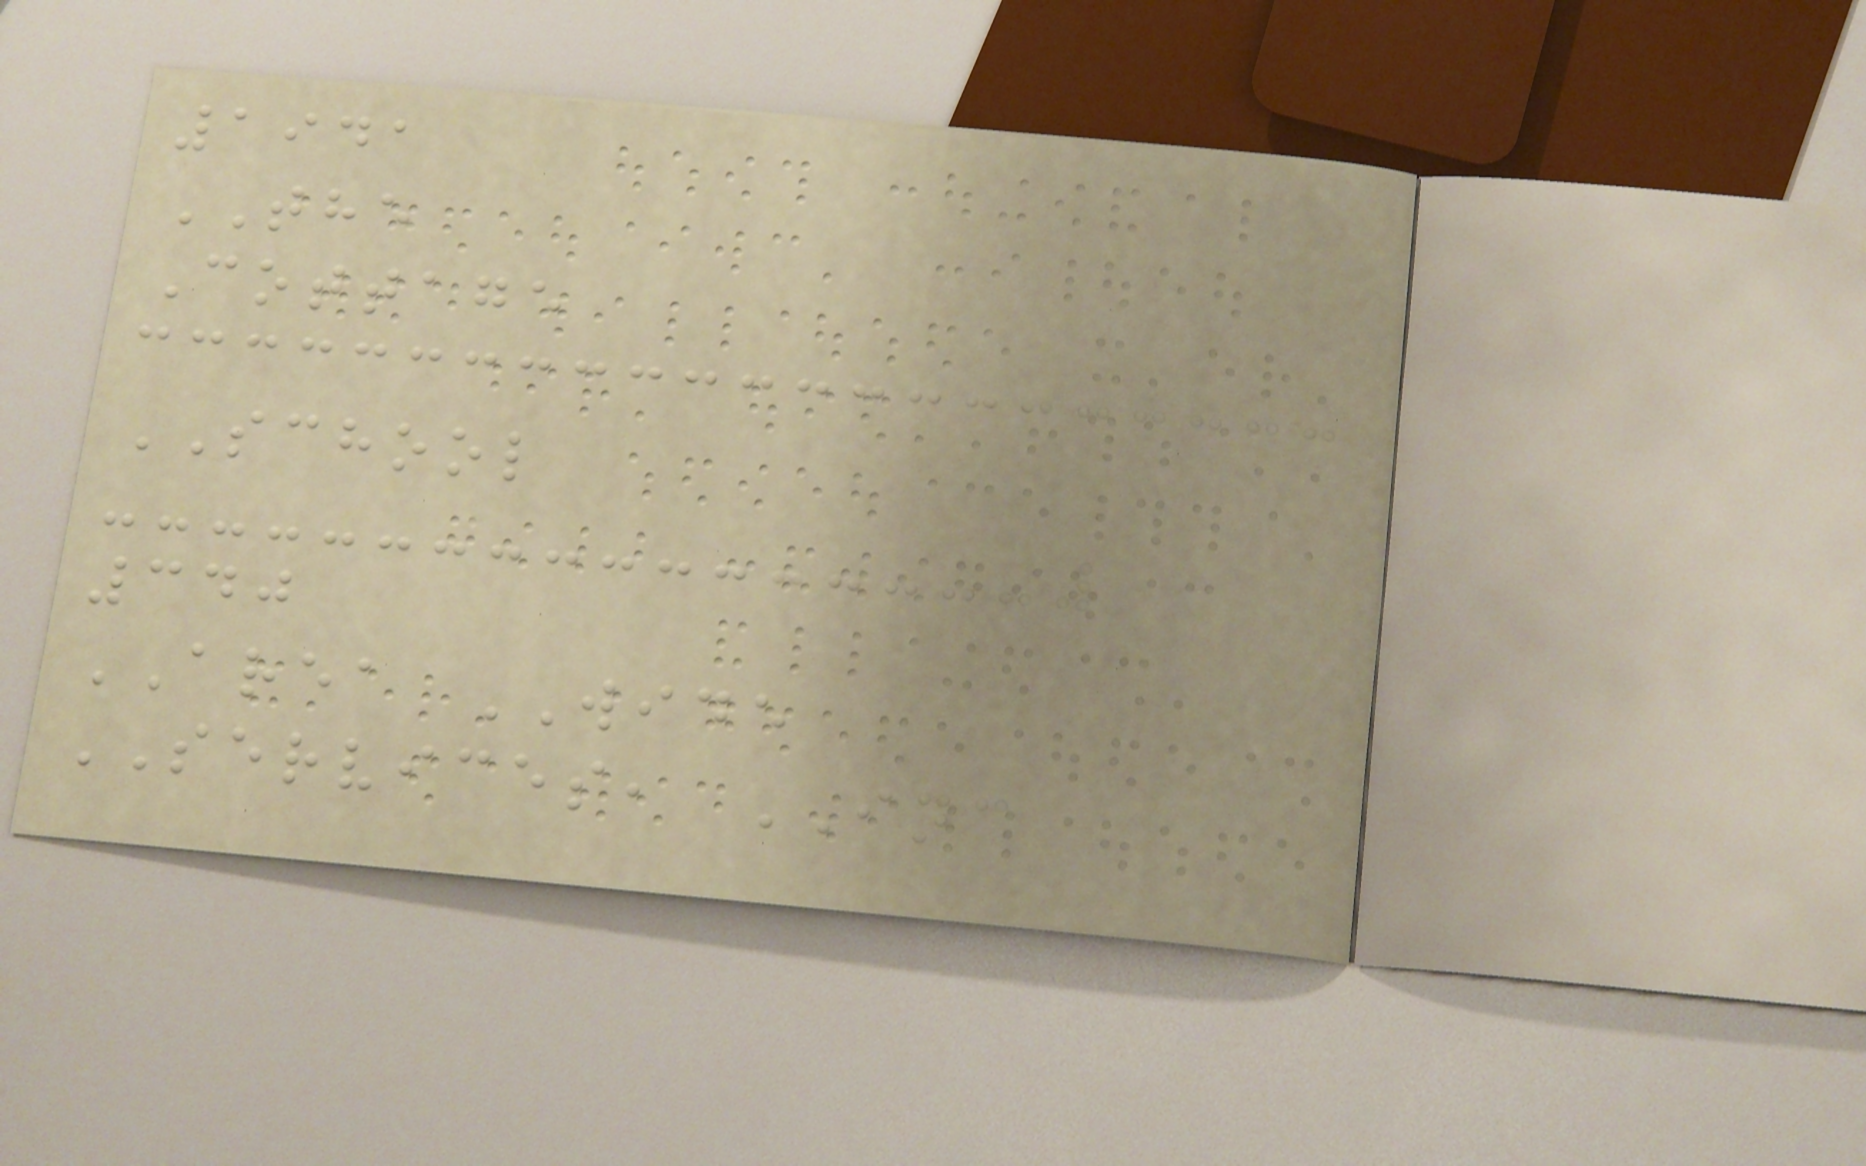1941
THE
Cottage
SCHOOL
340
AREA WIDE
SERVICES, INC
